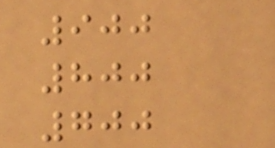900
800
700
